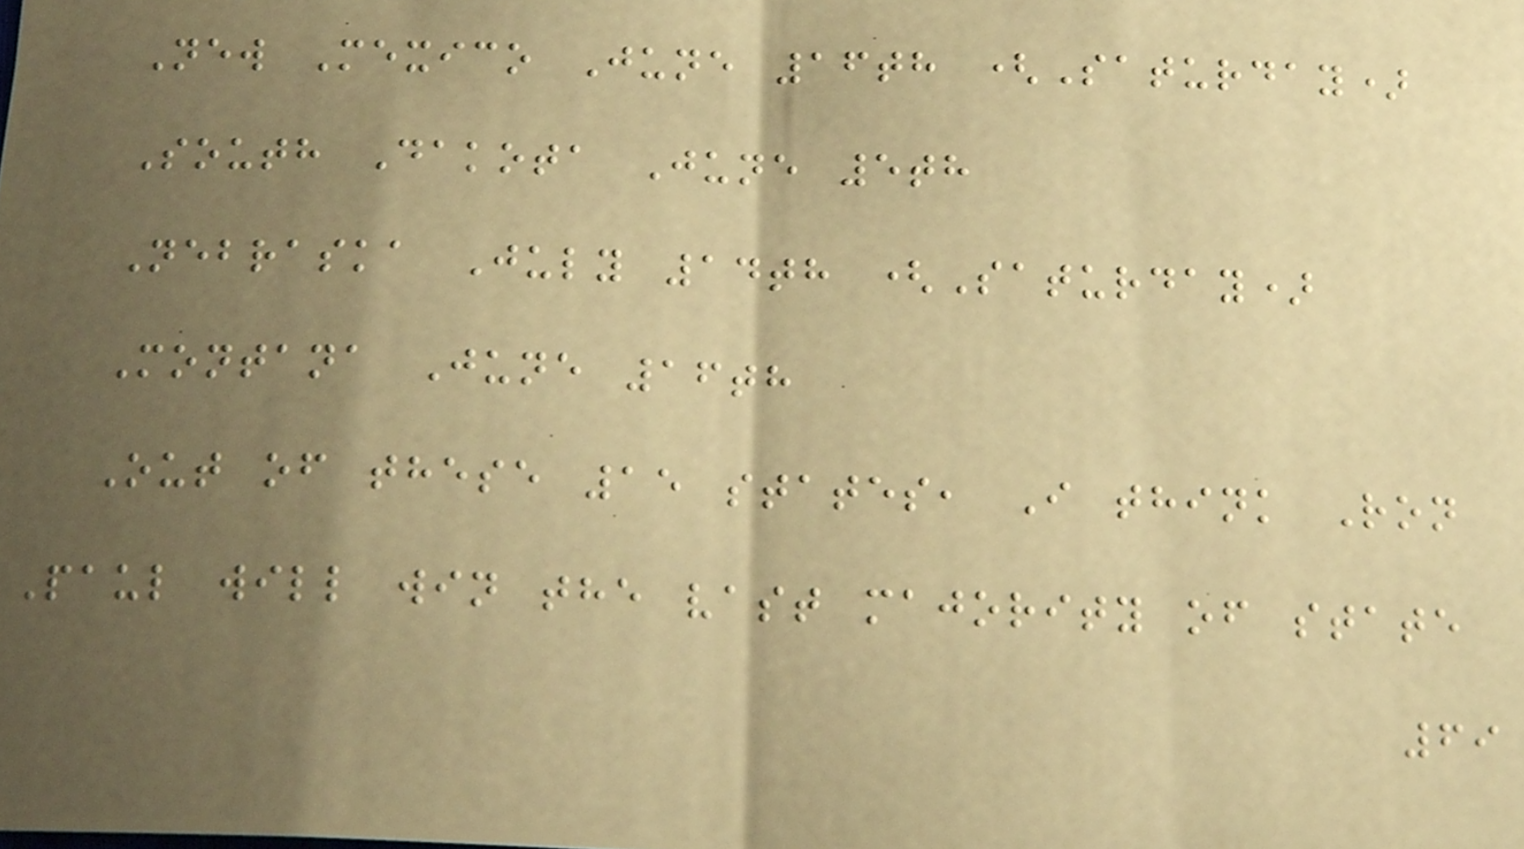New Mexico June 16th (Saturday)
South Dakota June 5th
Nebraska July 14th (Saturday)
Montana June 16th
Out of these 15 states, I think Ron
Paul will win the vast majority of state
69
